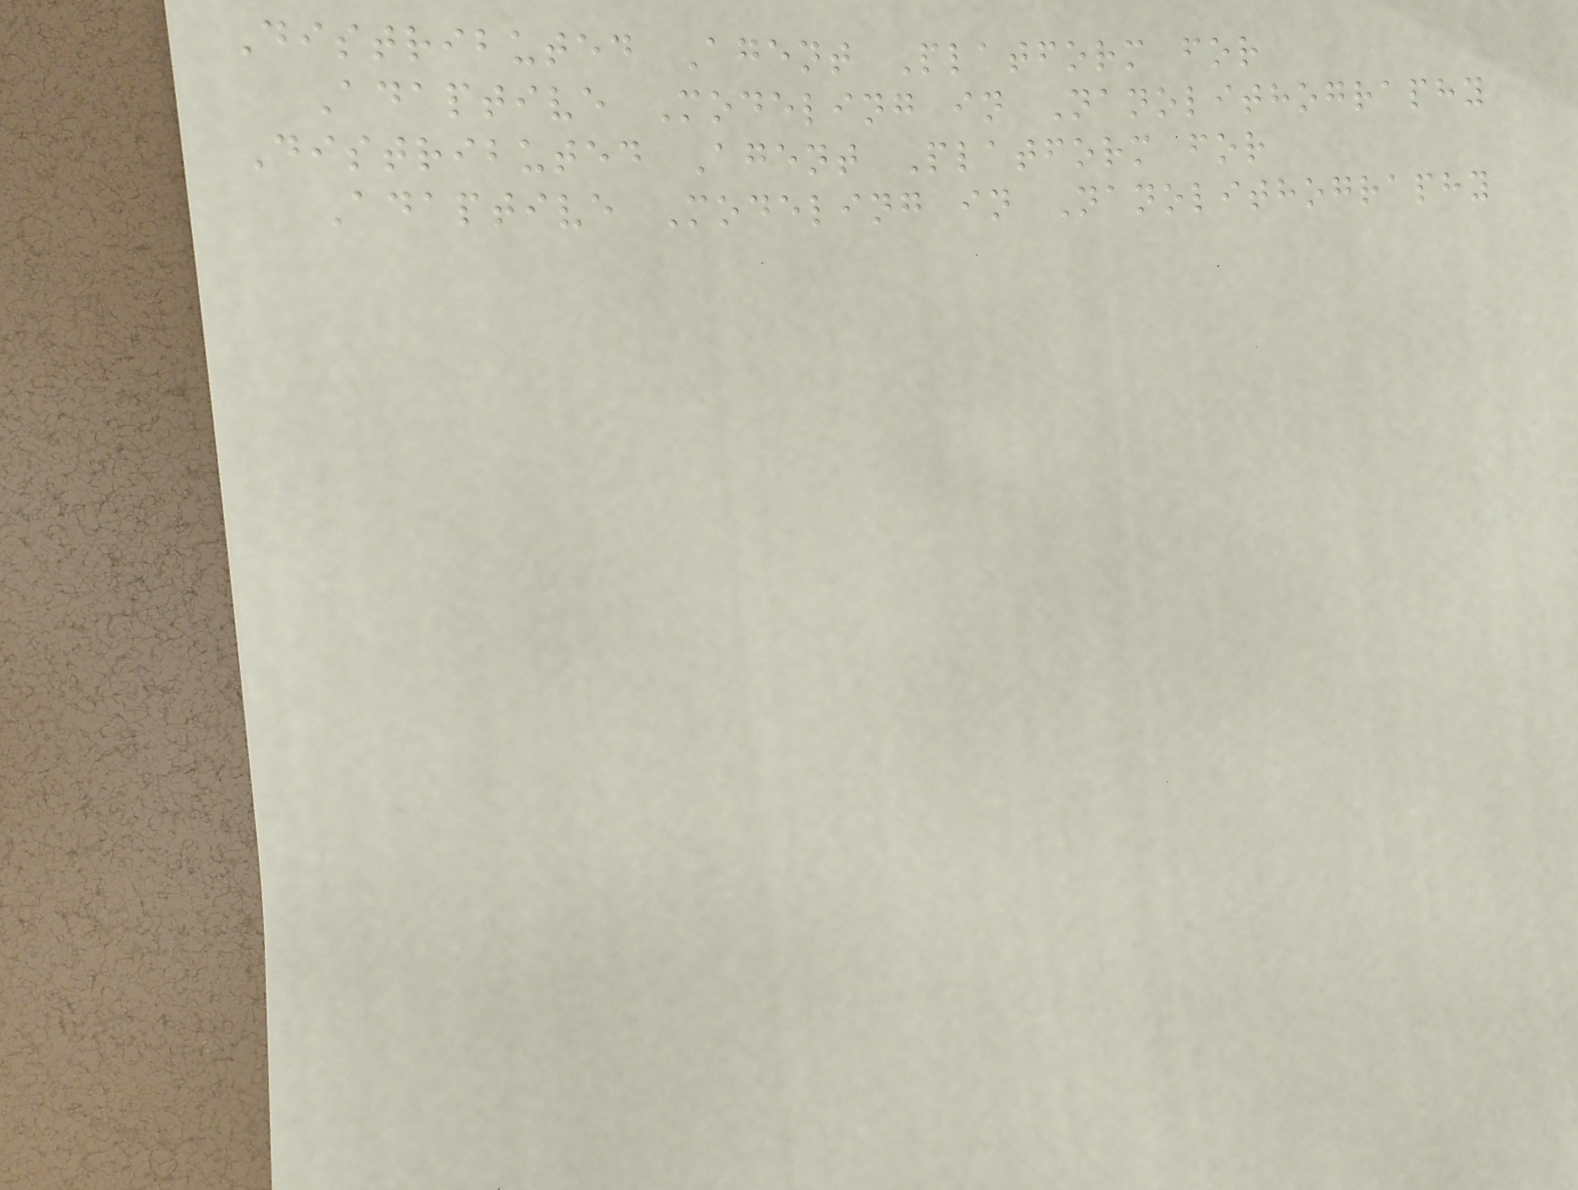Distributed Agent Platform for
Adaptive Modeling in Nanolithography
Distributed Agent Platform for
Adaptive Modeling in Nanolithography
